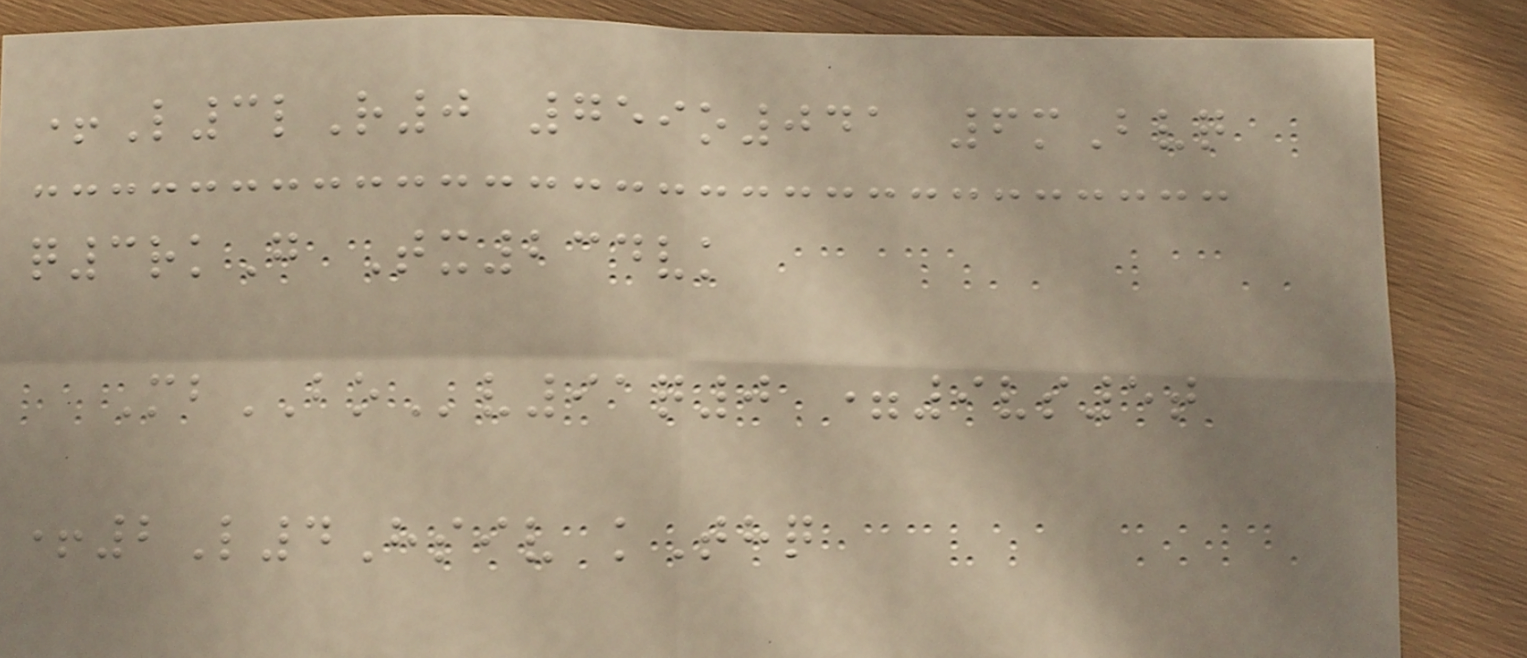+L3lR0 759o041 6mBvq
q3rkG Tx234vk
MbBOv91q0 =9vs5t
+2L4Hsiv kThq
